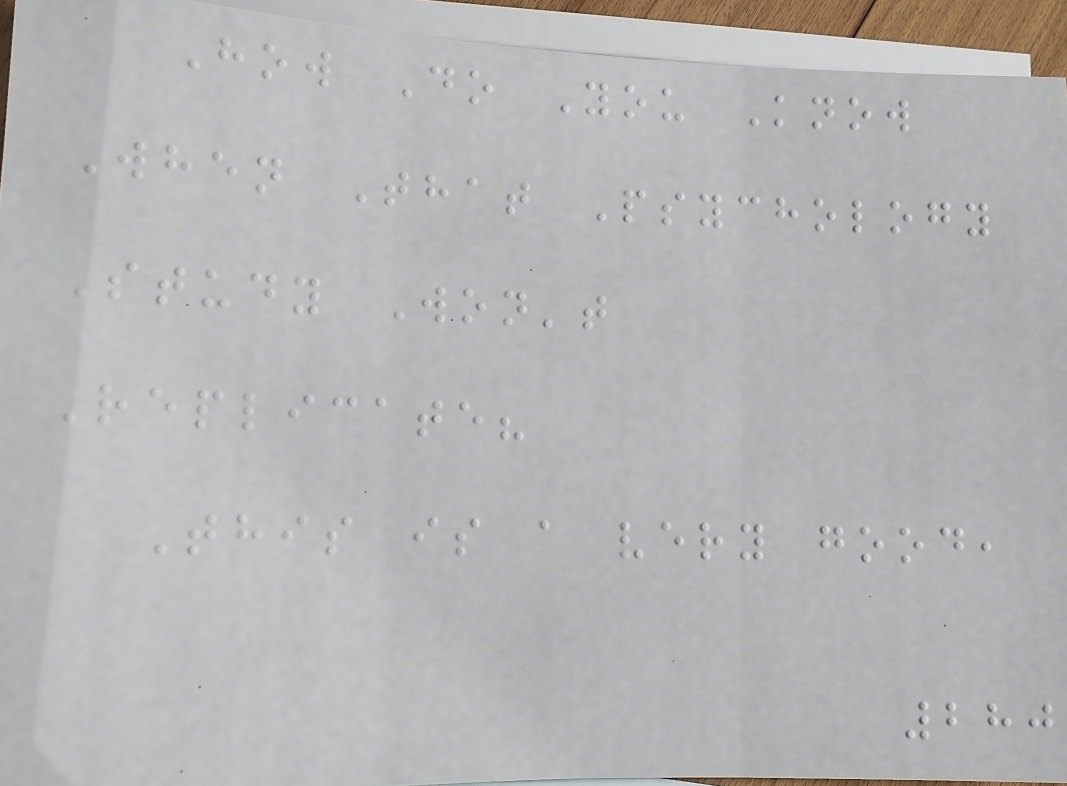How Do You Know
When That Psychology
Study Won't
Replicate?
This is a very good,
280
